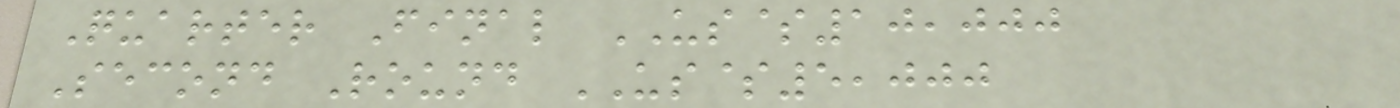Quarter Final US$10,000
Second Round US$5,000
